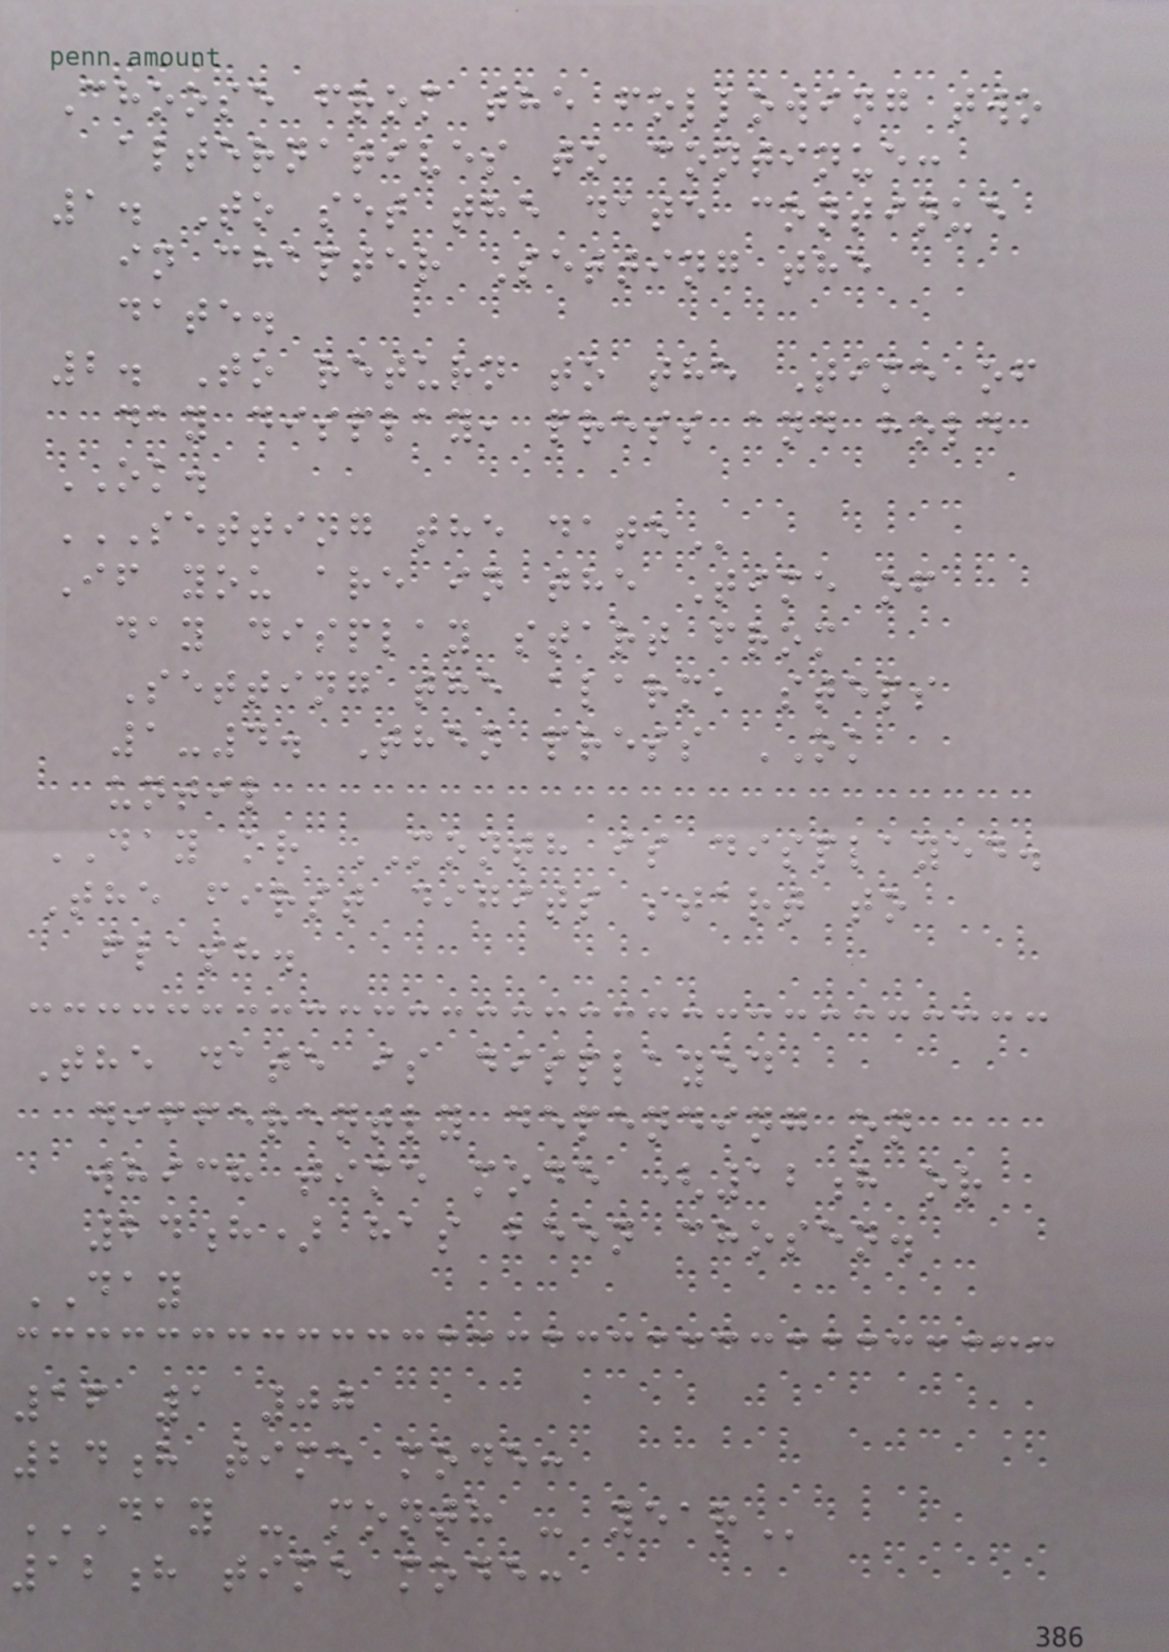Choose from the following two
alternatives to continue:
1. To set the date continue
in chapter Setting the
date.
2. To return to the Time of
day display, press and hold
OK.
SETTING THE DATE
If you are in the Time of
day display start from
Setting the alarm, steps
1-4. Then press OK
until
DAY or MONTH is displayed.
The first digits start to
flash.
The date is displayed
differently depending on
which time mode (12h or
24h) has been chosen.
DAY
16 1 00
24h time mode:
DAY - MONTH - YEAR
12h time mode:
